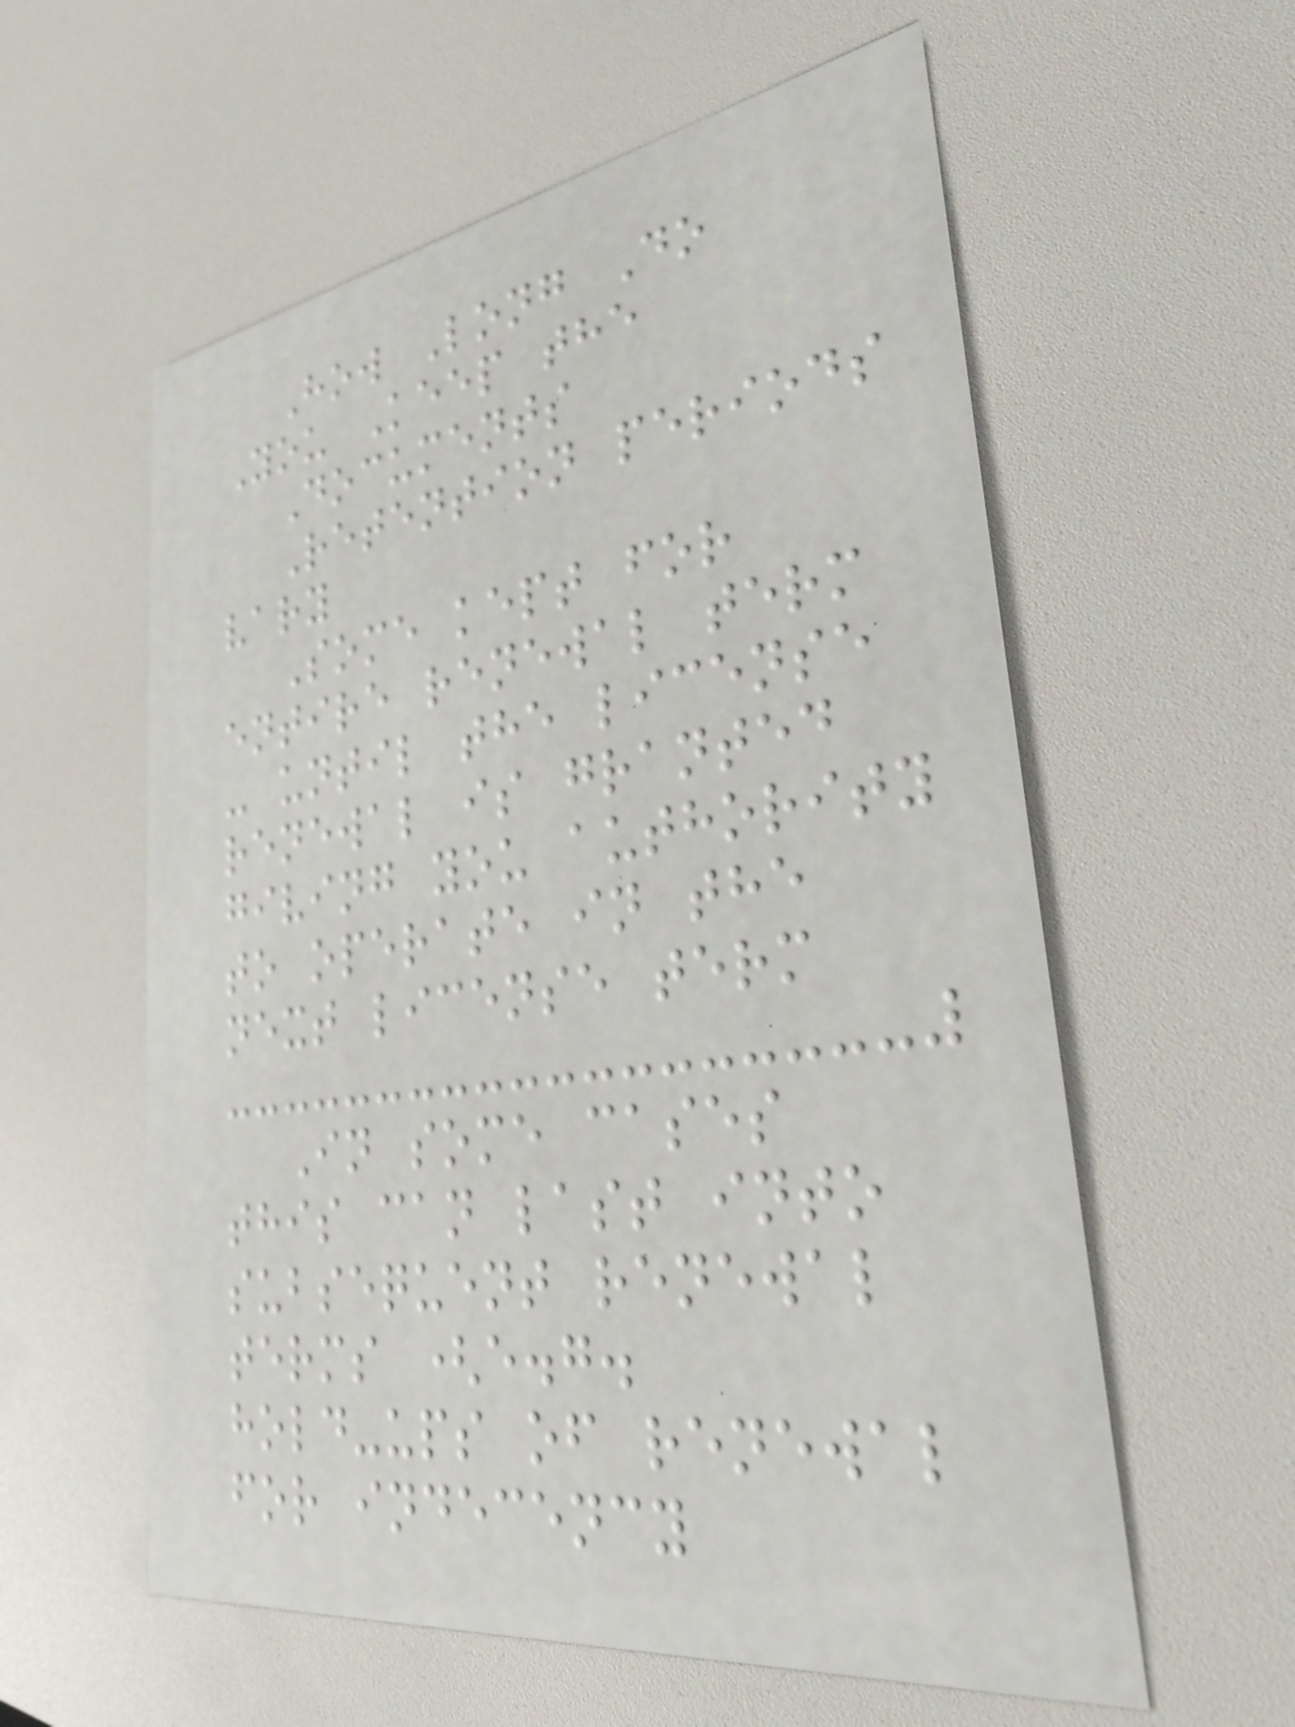How Long Do
You Keep the
Documents
Retention periods
vary
Some kept for
entire renewal term
- until the license
renewal is granted
giving you authority
to operate in the
next license term
In some cases
this can last into
subsequent renewal
terms (e.g.
hold-ups of renewal
for indecency
